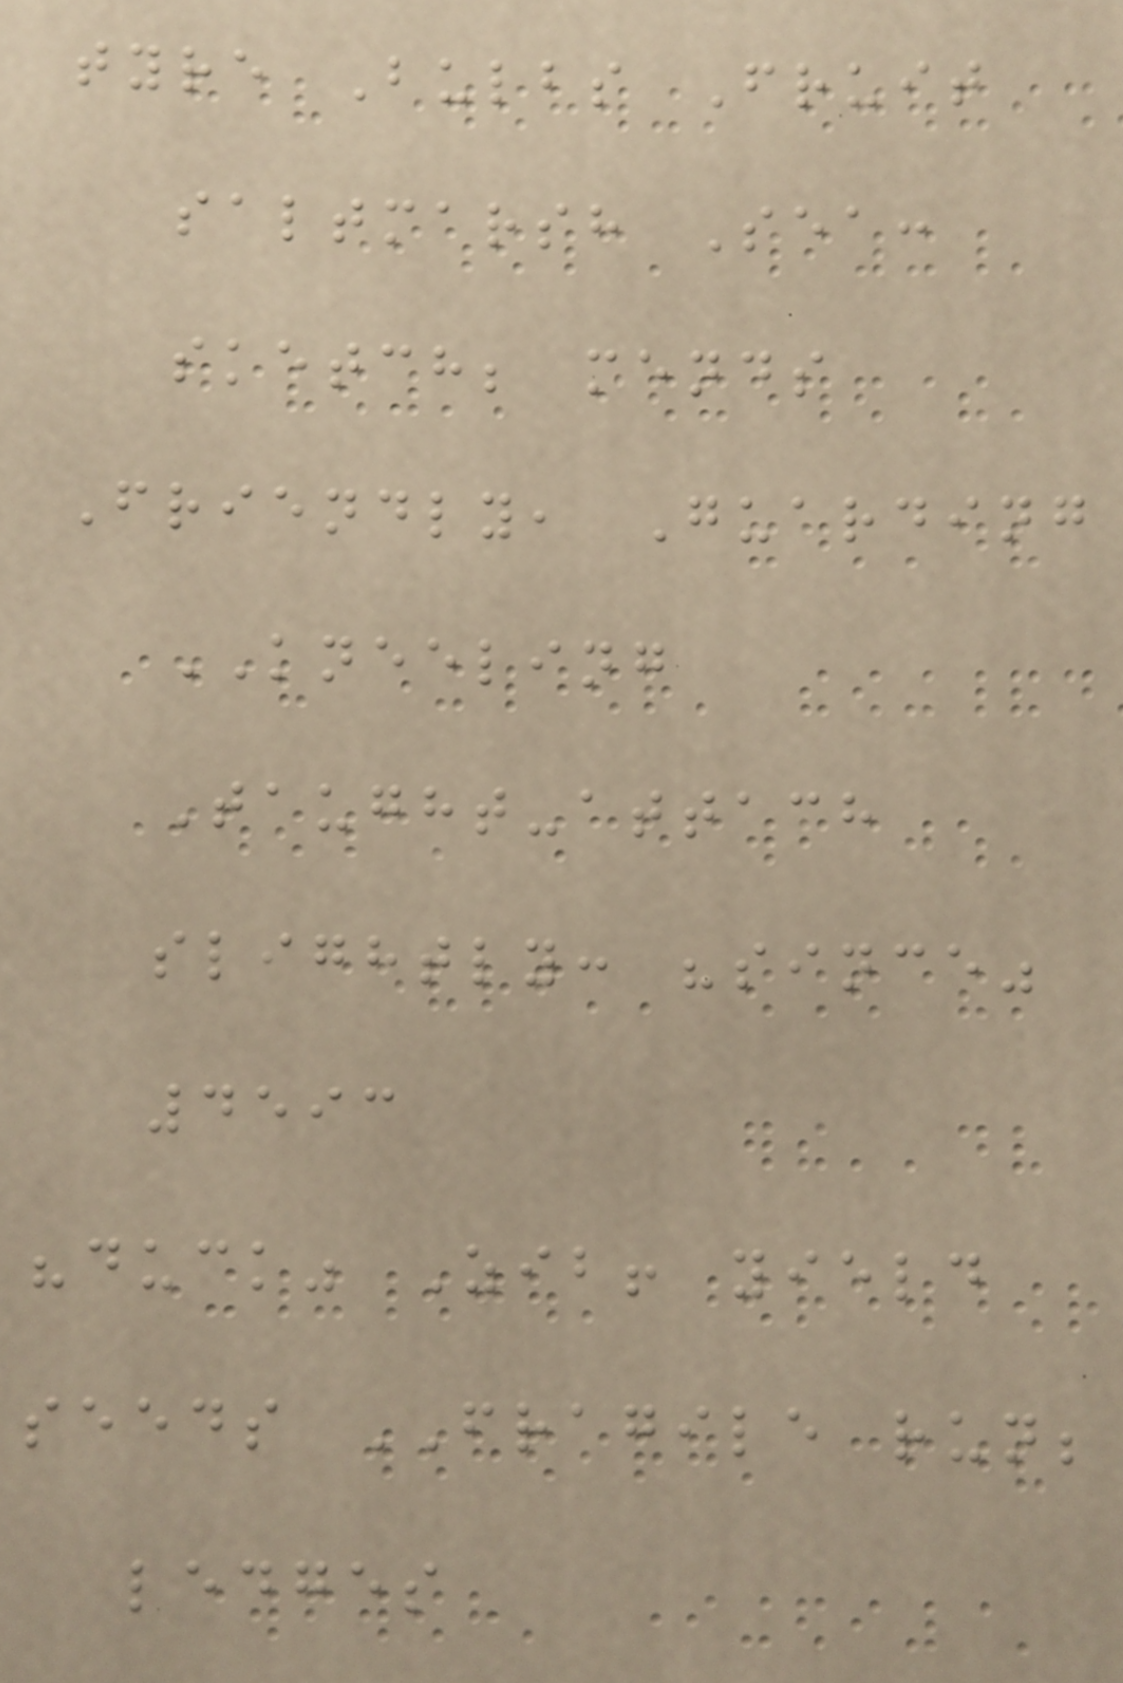tyre Bulbs Fruit
saltmarsh Sea:
sketch; mends
Friendly, Guarding
KNEELING
Taught-attach
slightly: "since"
4593
"duck" Zib! yield
seeds FRAGILE run;
ledges
